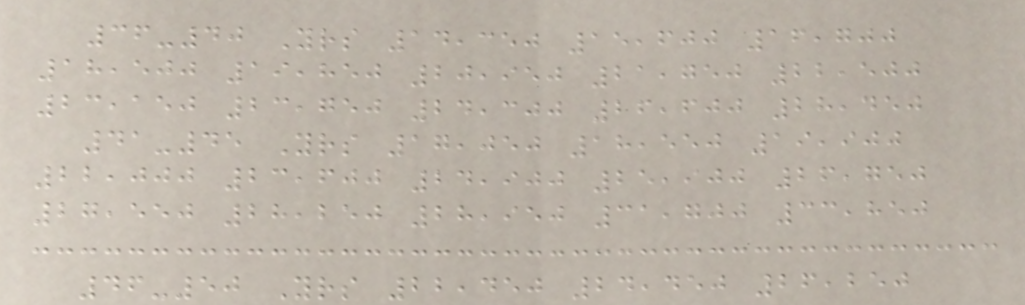36-40 Yrs 14,350 15,600 16,700
18,500 19,850 20,950 21,750 22,500
23,150 23,750 24,300 26,600 28,450
41-45 Yrs 17,050 18,550 19,900
22,000 23,600 24,900 25,900 26,750
27,550 28,250 28,950 31,700 33,850
46-50 Yrs 22,450 24,450 26,250
